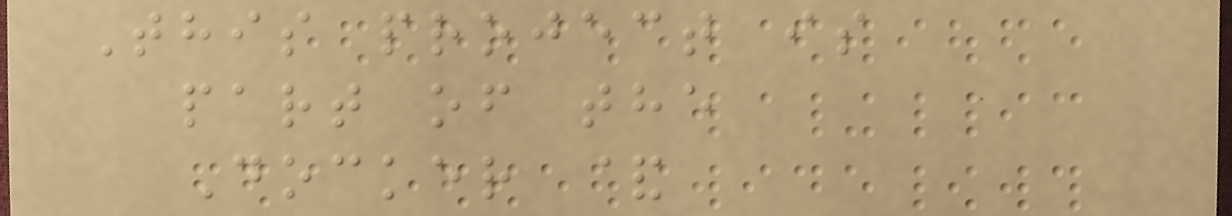This project is
part of the
Docker &
